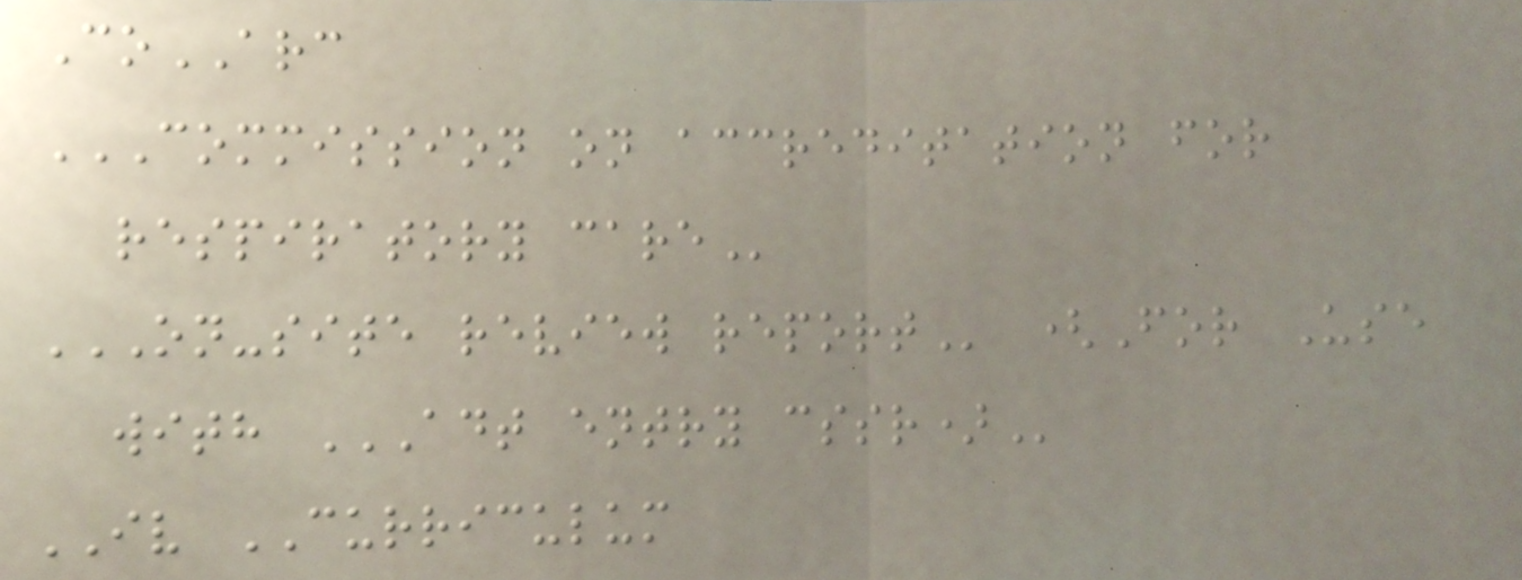CoARC
COMMISSION ON ACCREDITATION FOR
RESPIRATORY CARE
ON-SITE REVIEW REPORT (For Use
with ADT ENTRY CSSR)
IV CURRICULUM
